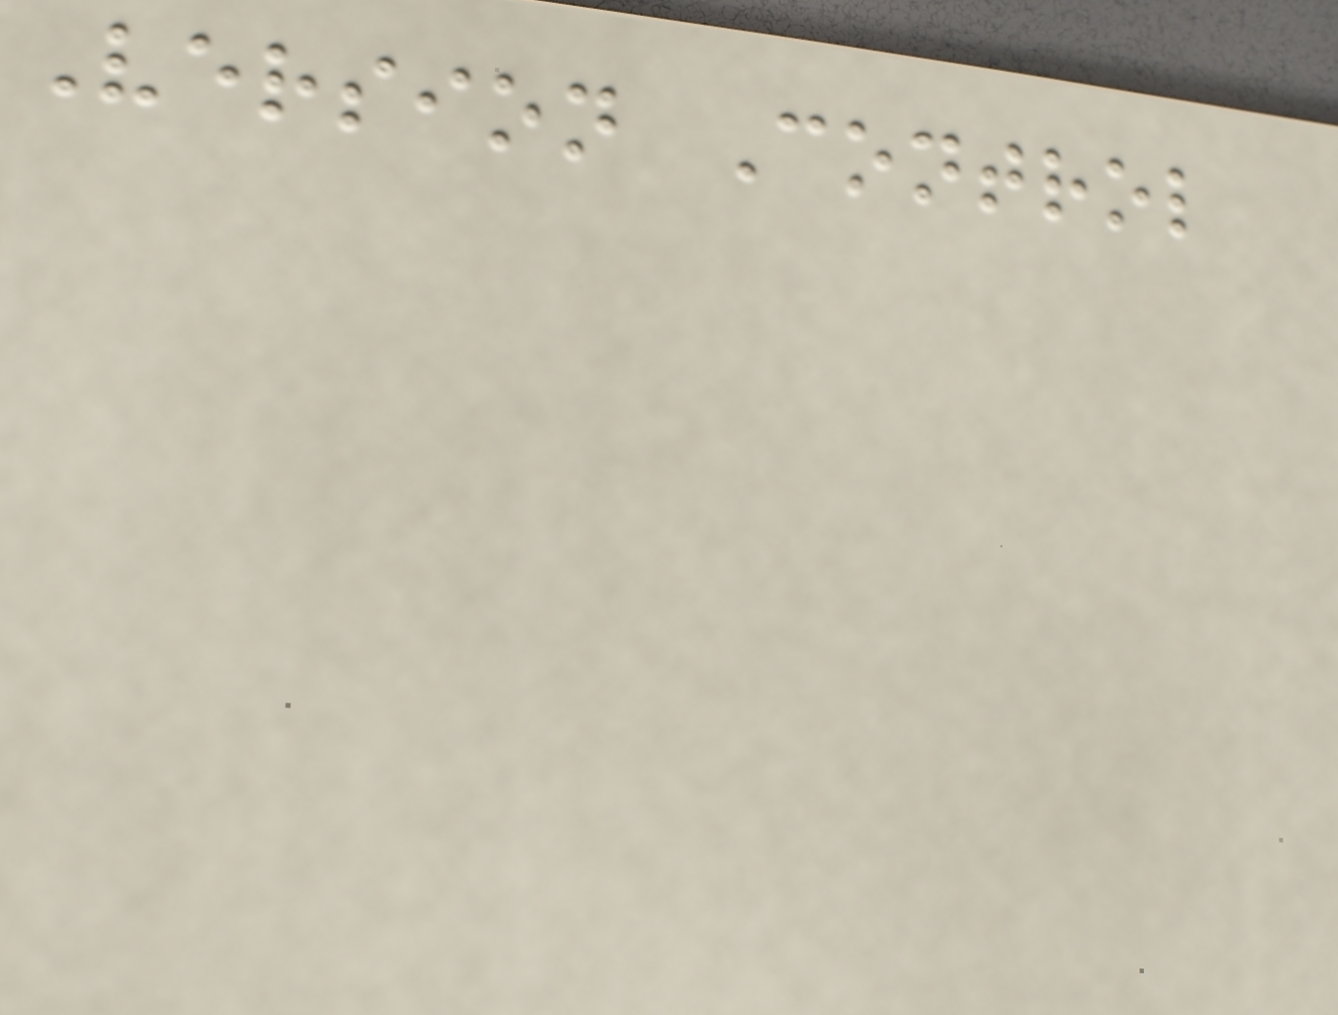Version Control
